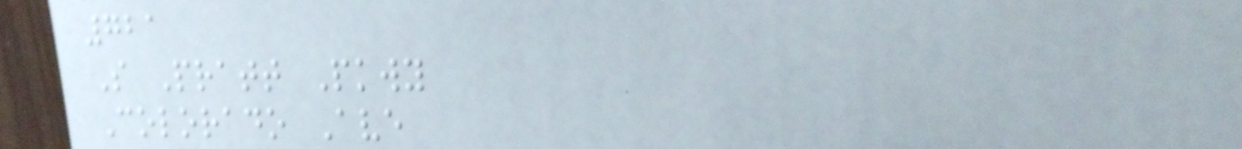721
S Pratt Pkwy
Colorado Ave
